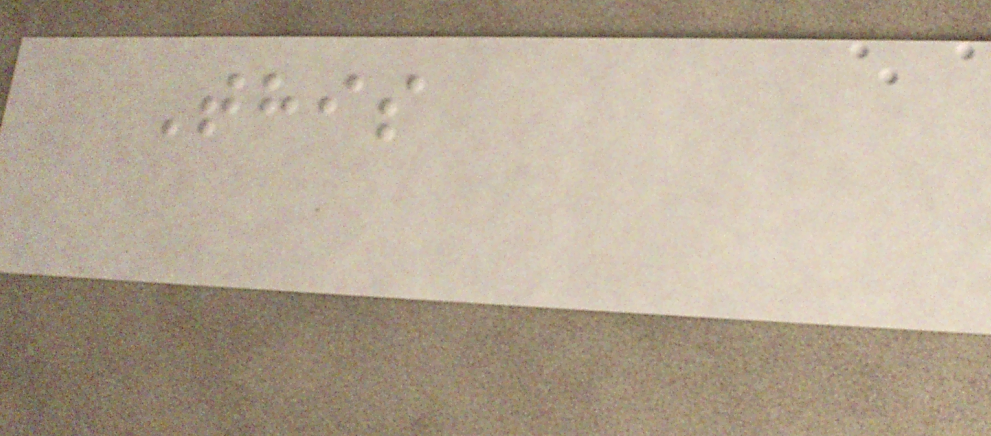This
